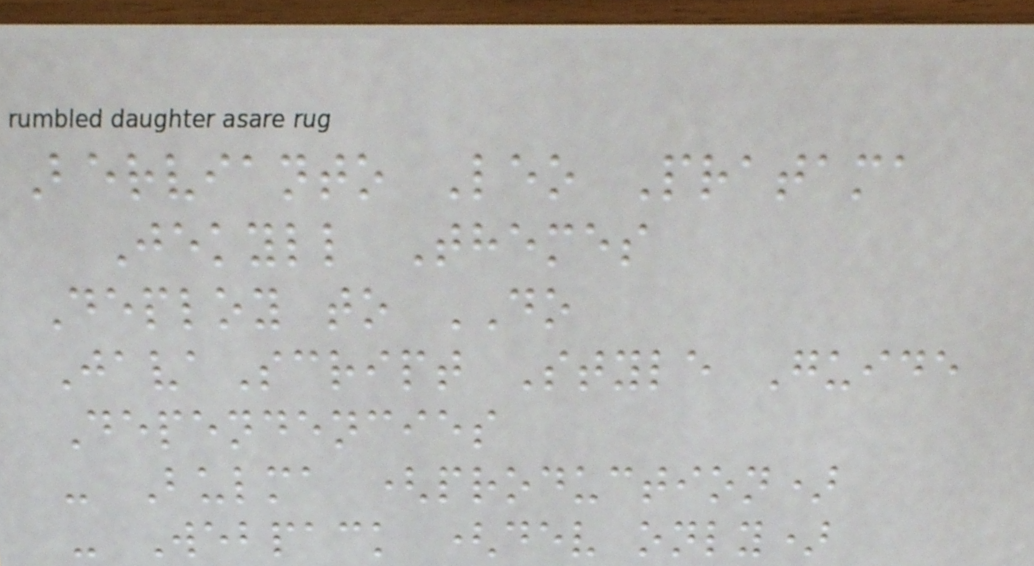Bervianto Leo Pratama
Jekyll Themes
Deploy to DO
JavaScript Style Guide
Dependencies
- Bulma (production)
- Webpack (dev only)
